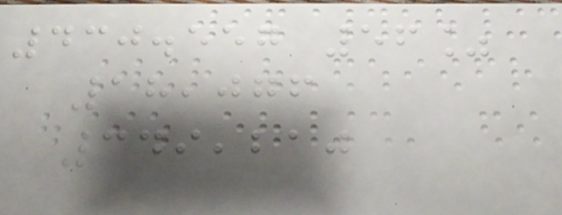430.557 56%
18,076
349,210
